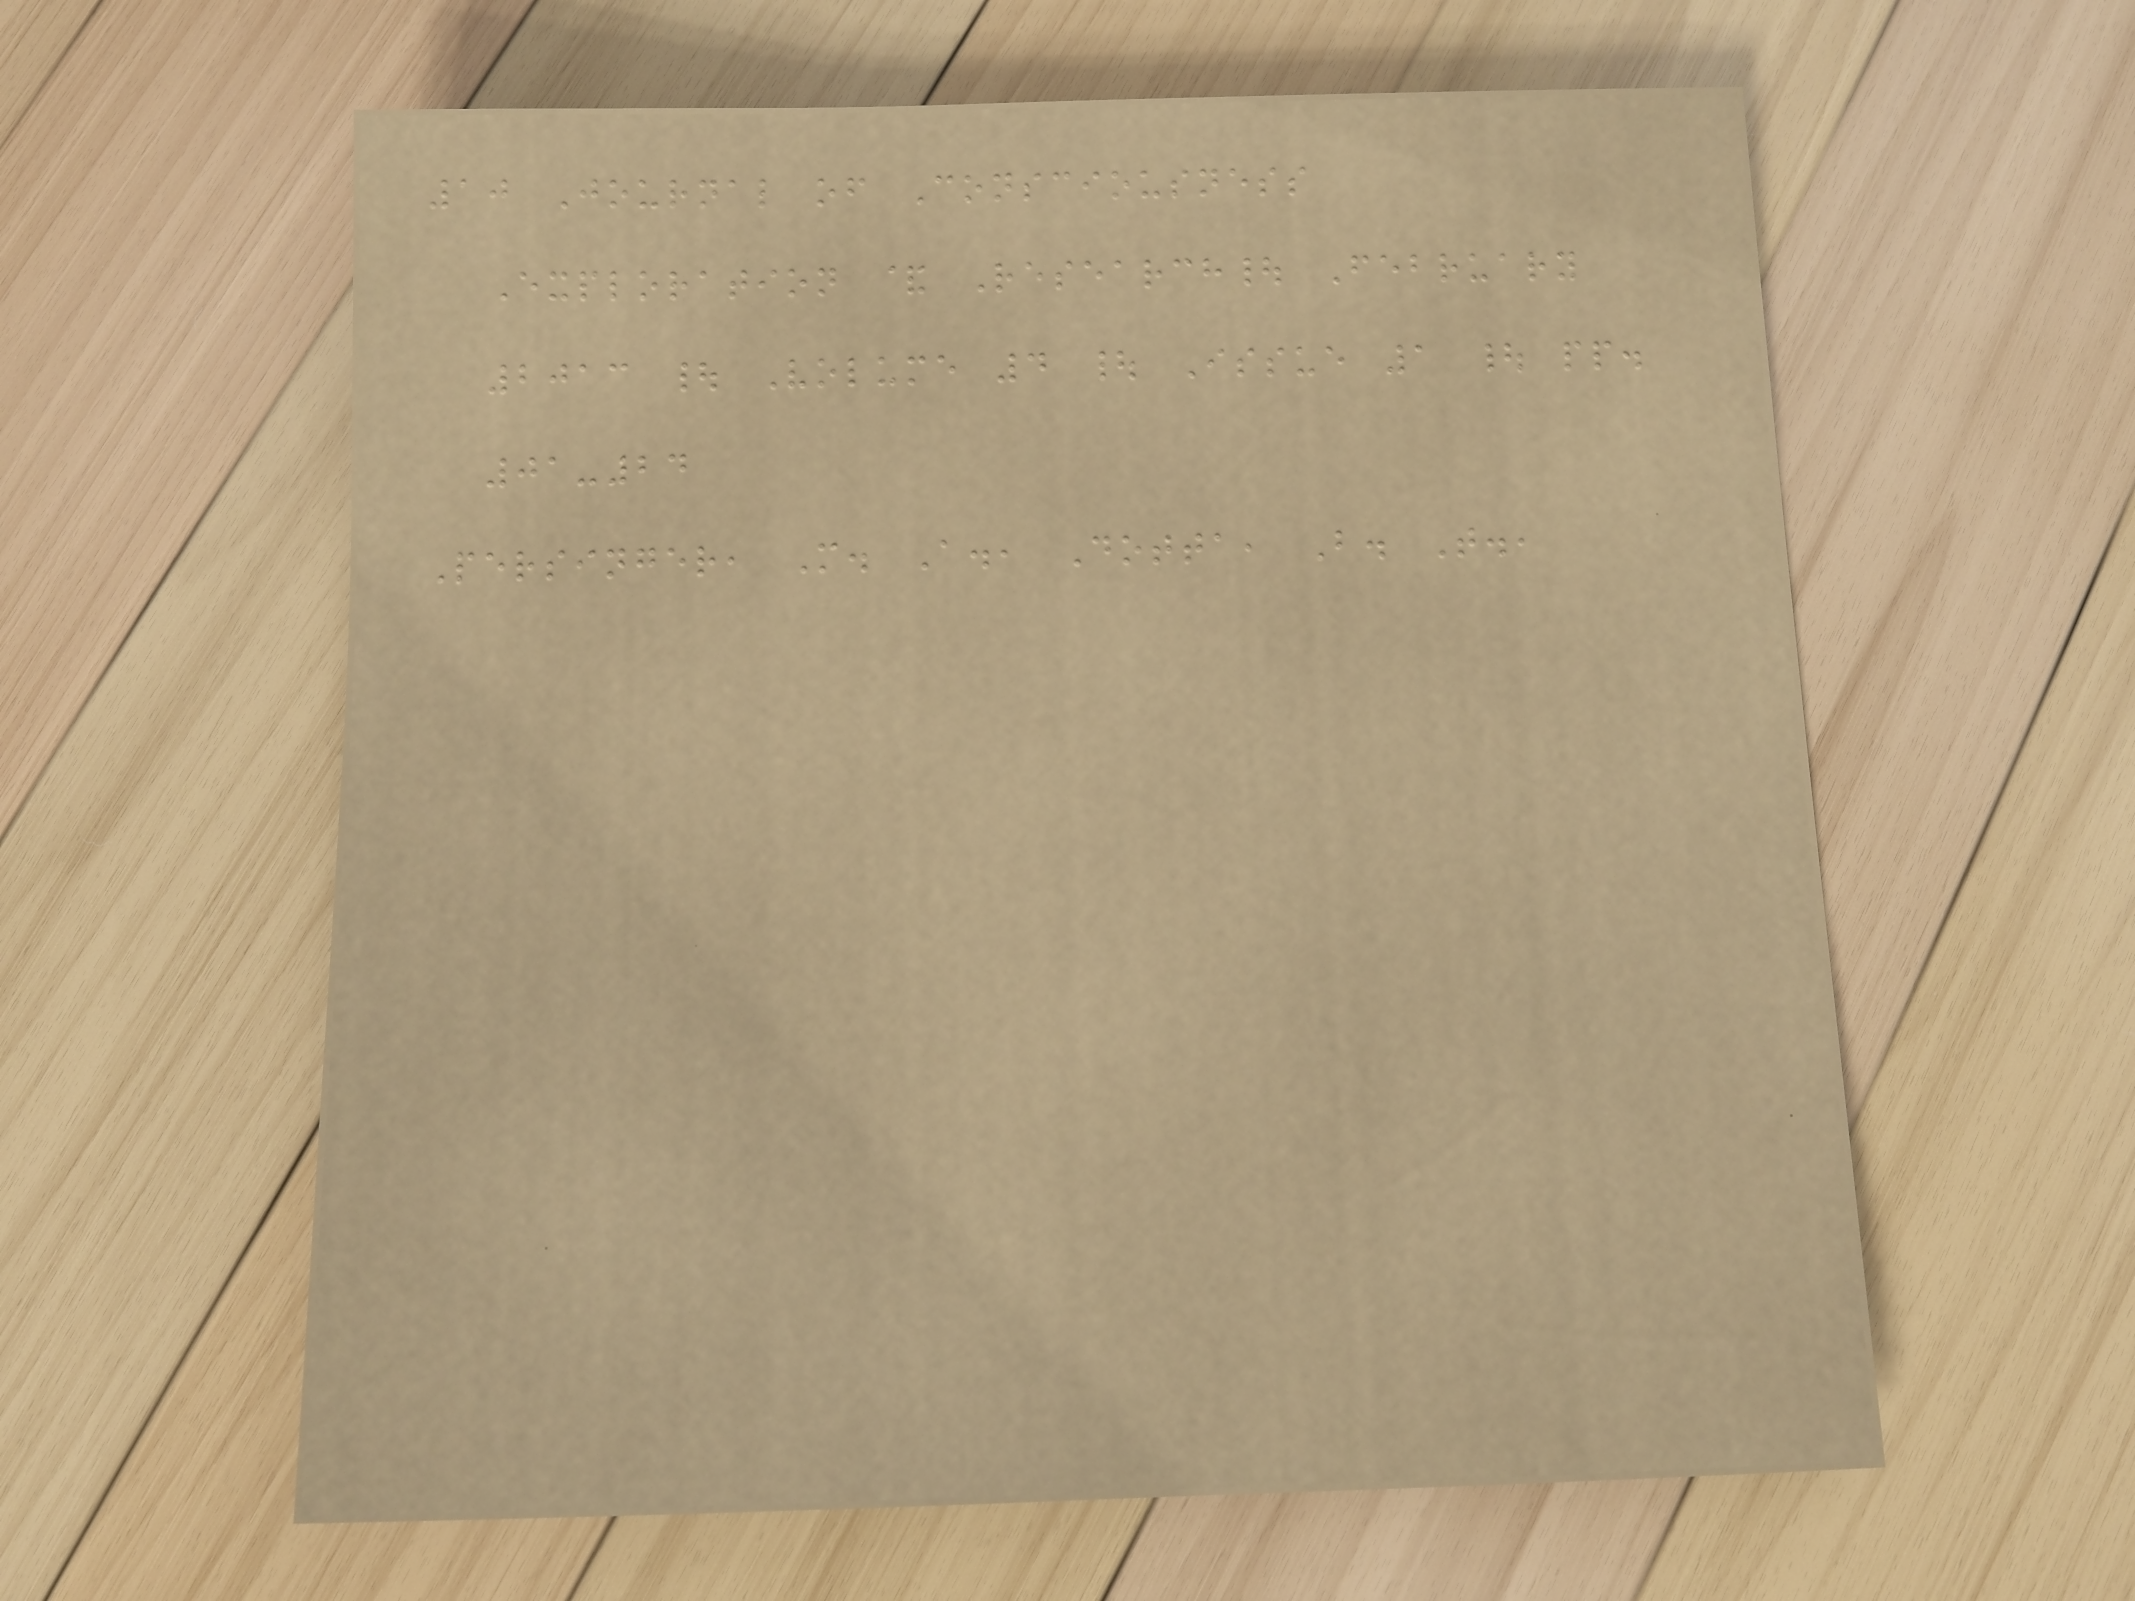10 Journal of Consciousness
Exploration & Research| February
2013 | Volume 4 | Issue 1 | pp.
01-24
Persinger, M. A., Dotta, B. T.,
